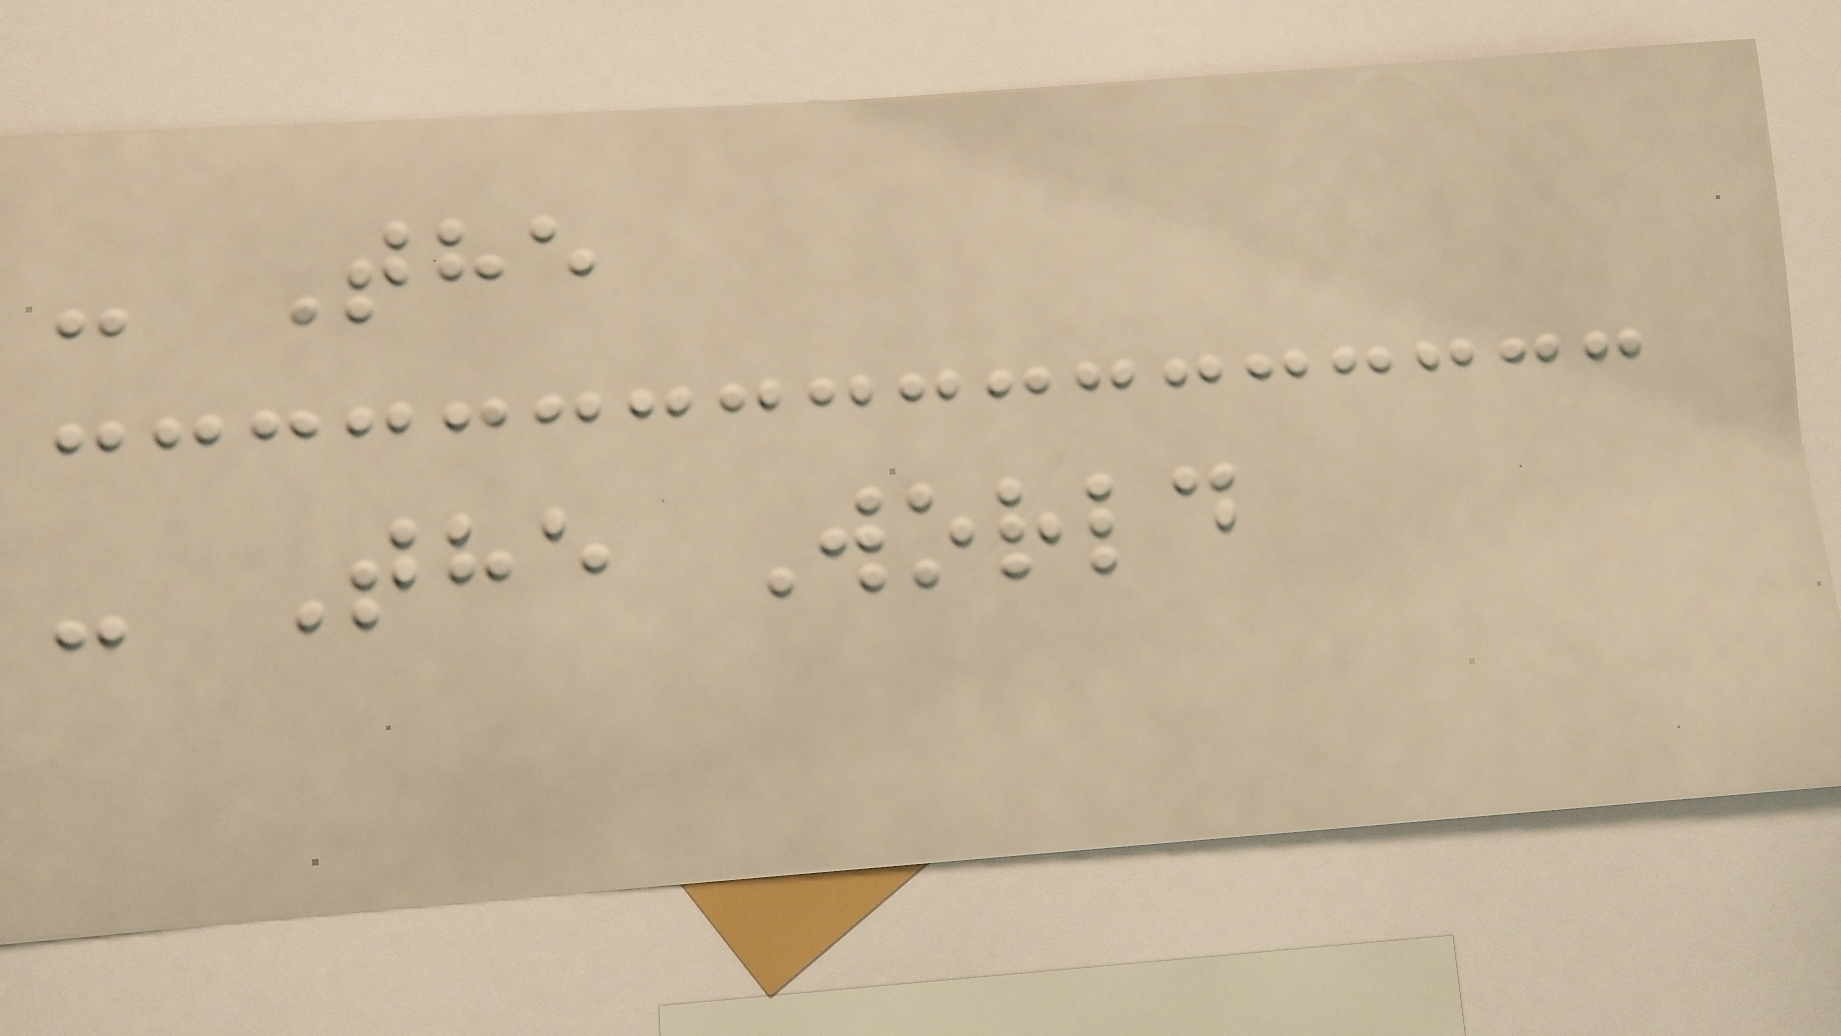- The
- The World
